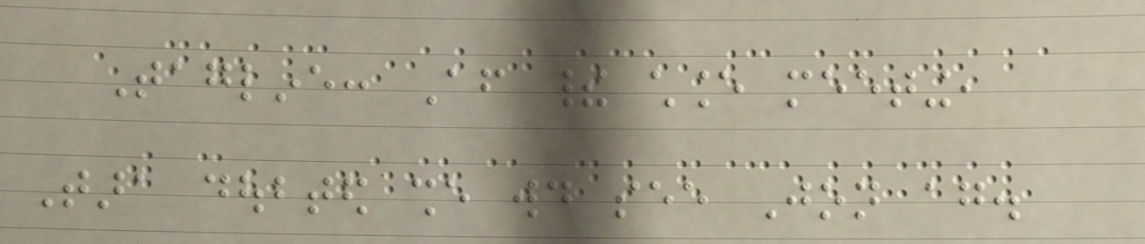Tagline: After their chance meeting,
Tara doubted she would see Jon again.
